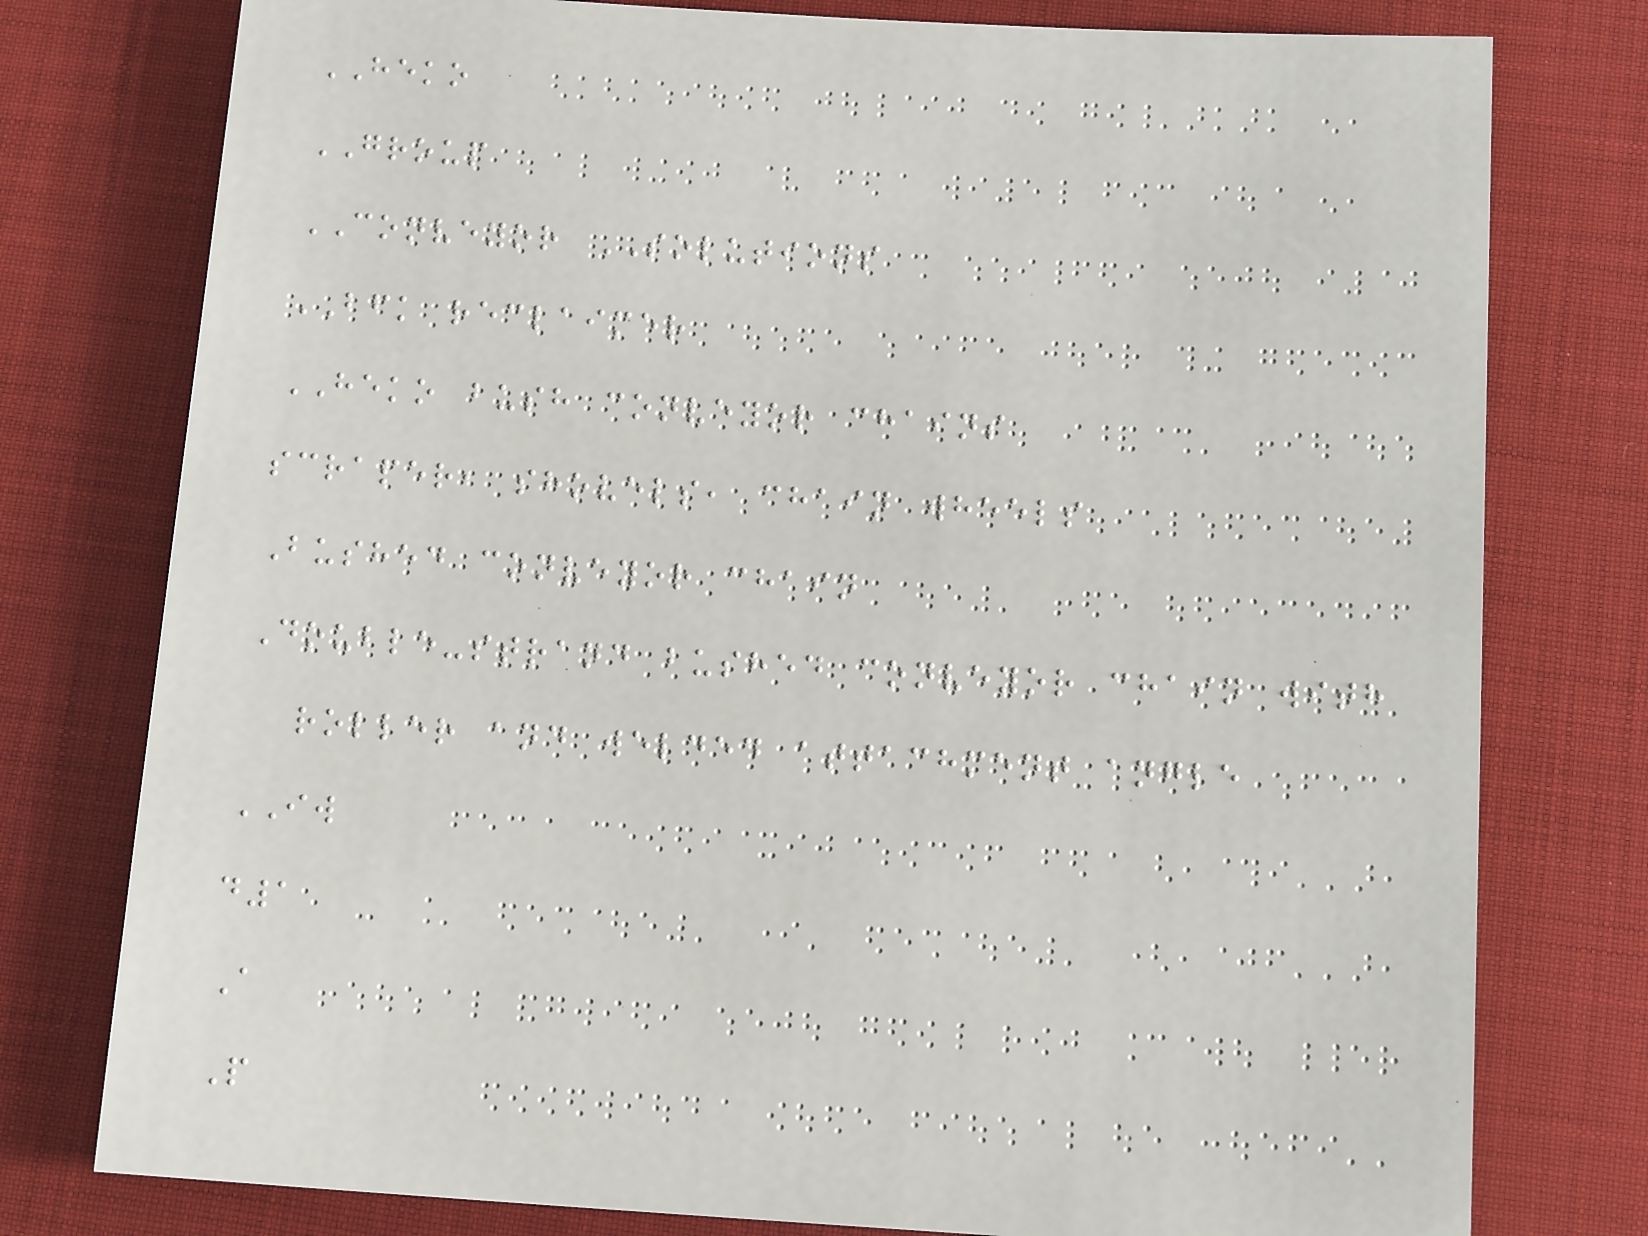HEKO
GROUP
CONVEYOR SOLUTIONS
BFK reclaimer
HEKO bush conveyor chains
scraper, shovels, chain wheels
Bushed conveyor chain
Double-strand bushed conveyor chain with
roller and welded attachment angle
IW
d1
A
P
